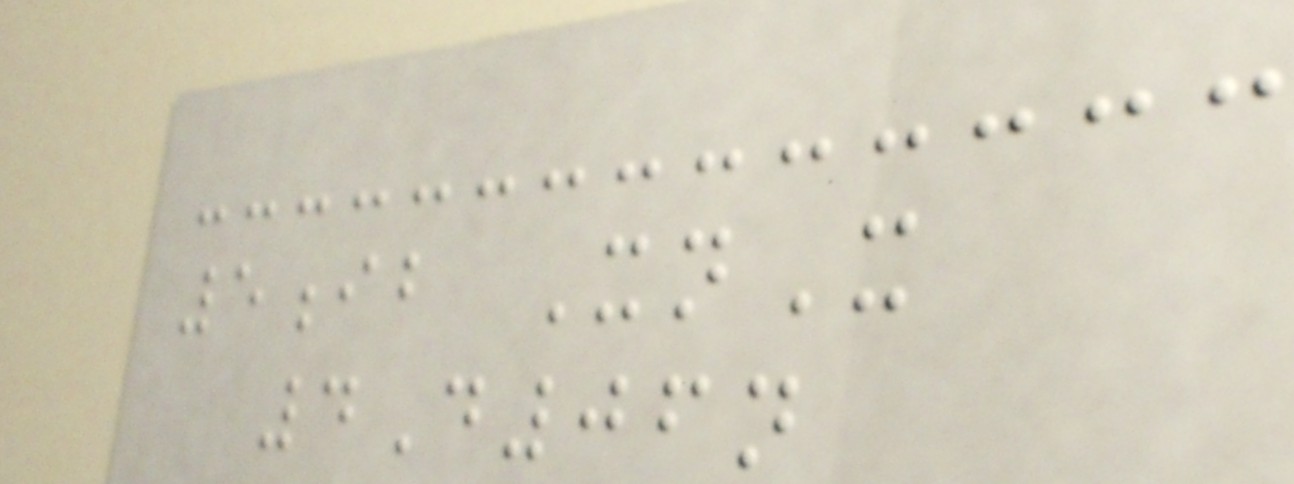5ib XnX
4D06n
